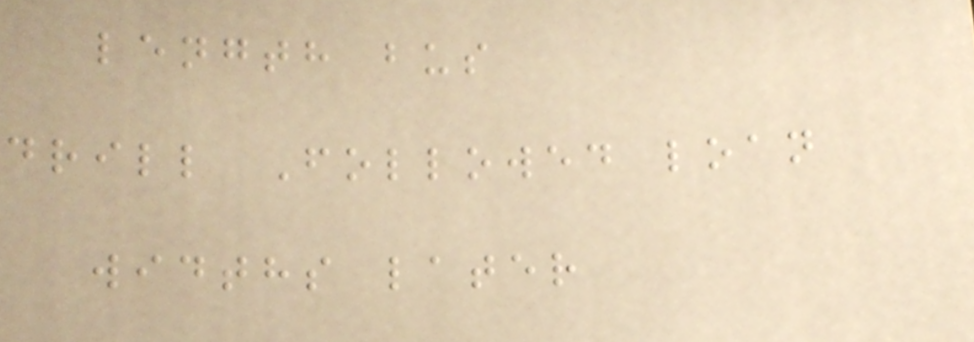length bus
drill Followed loan
widths later
